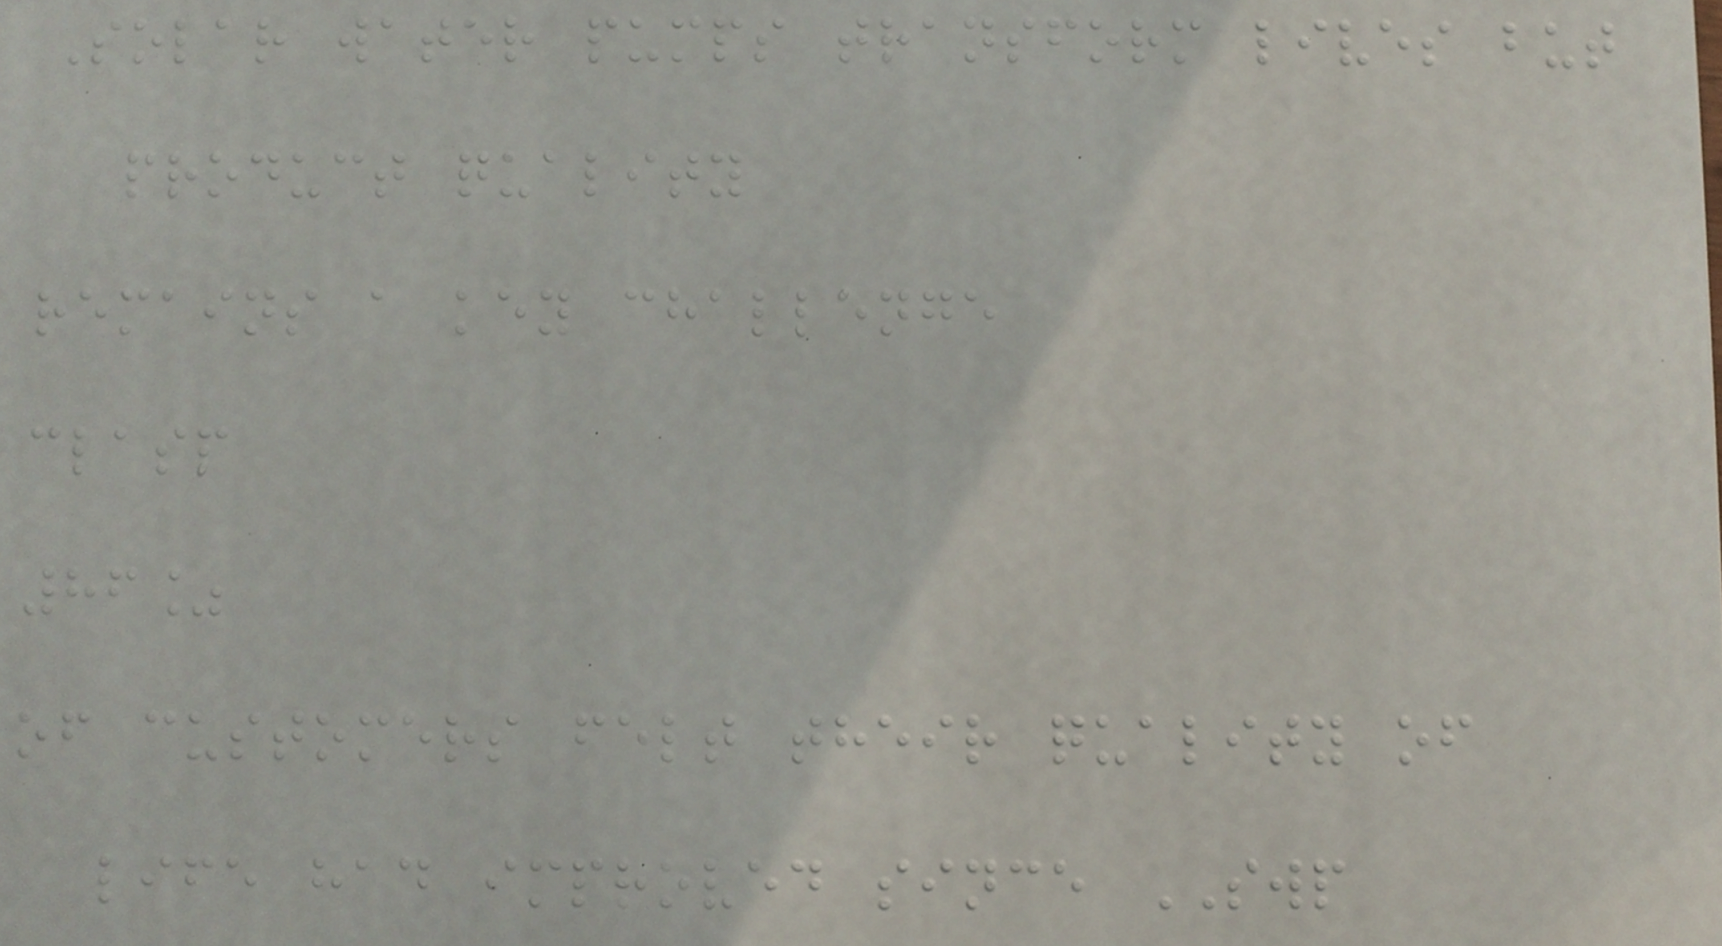Solar water pumps transform lives but
product quality
remains a key challenge
clasp
86%
of customers felt their quality of
life had improved since SWP
